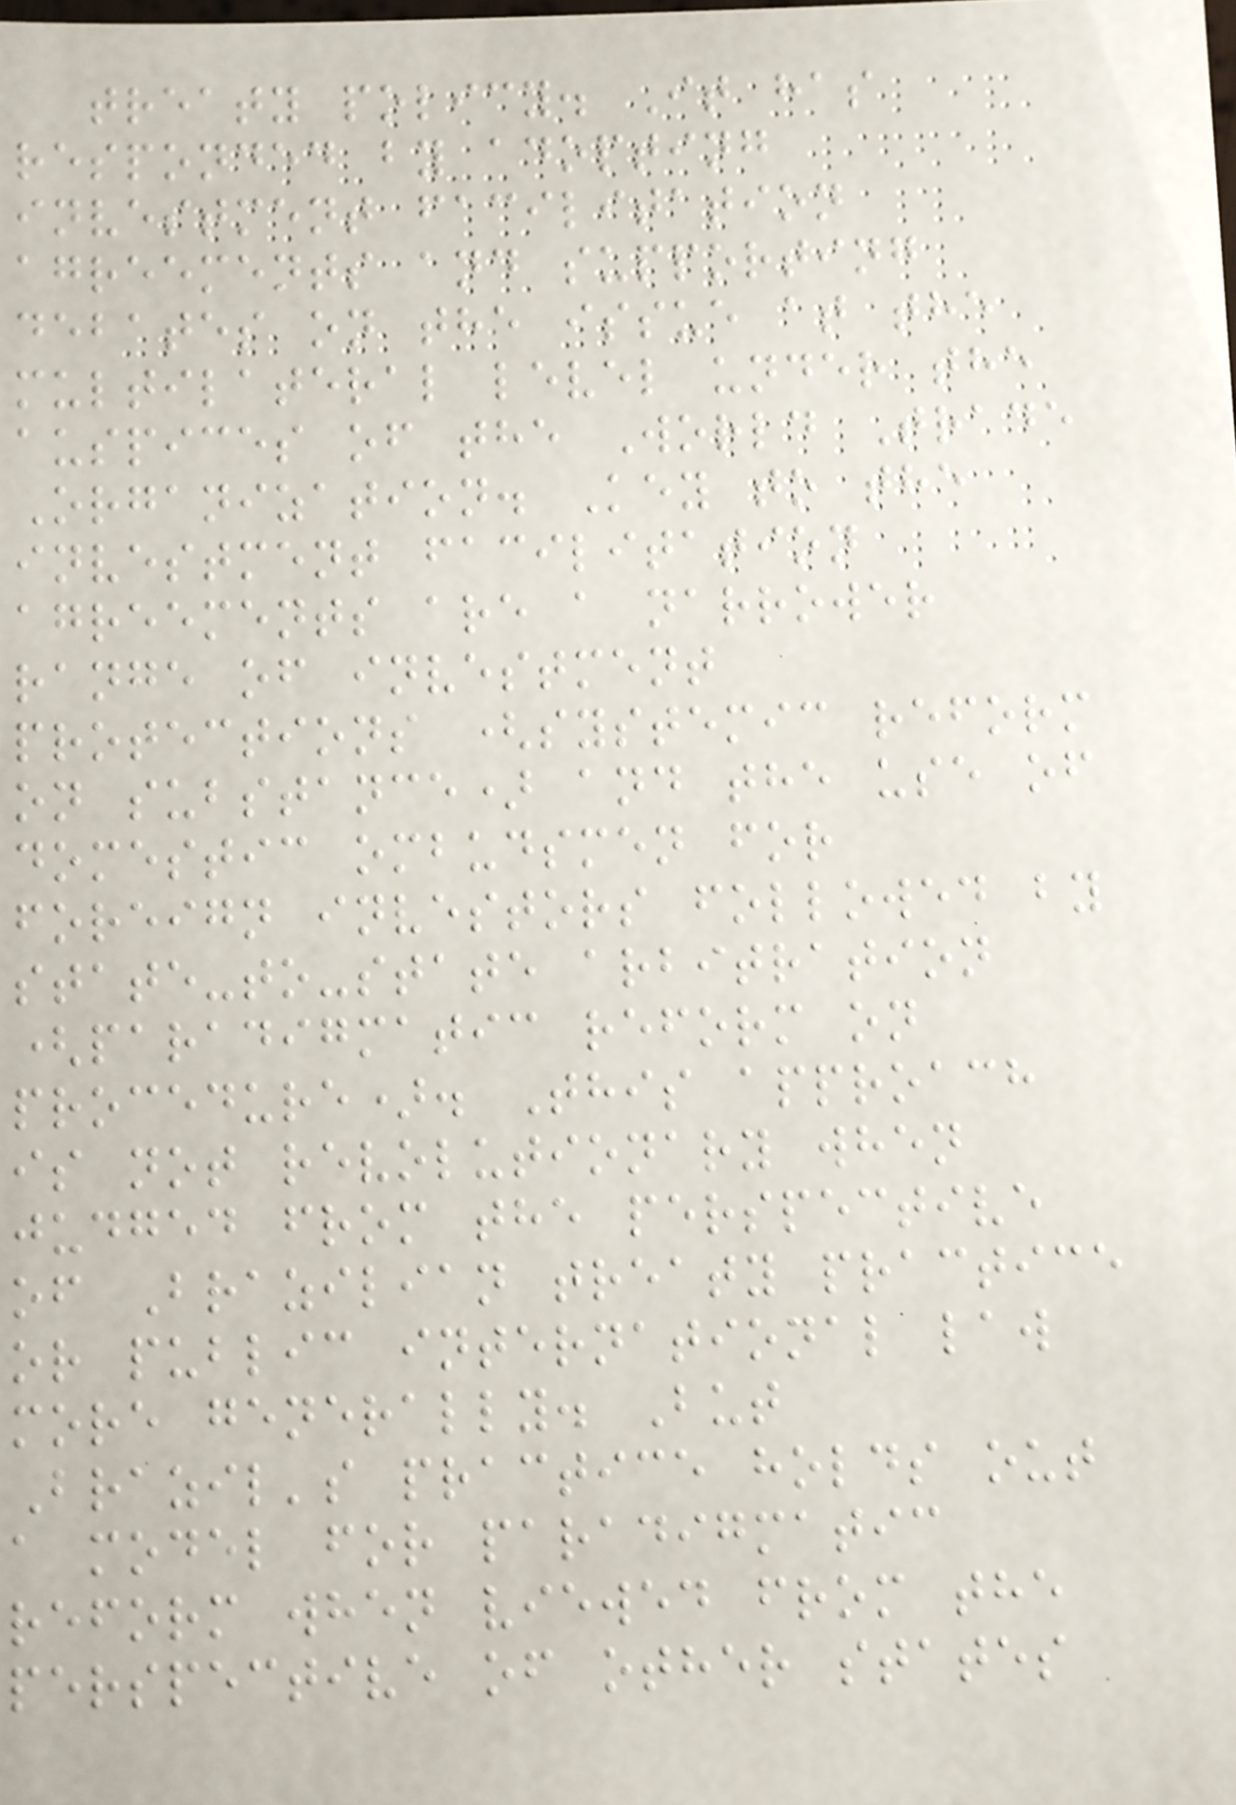treaty policy. It has
responded by adopting
investment facilitation
agreements and supporting
debates on the issue at the
multilateral level under the
auspices of the World Trade
Organization. Key to the
investment facilitation
agreements are a narrower
range of investment
protections (systemic reform
on substance) and the use of
domestic ombudsmen for
foreign investors followed by
state-to-state arbitration
(paradigmatic reform on
procedure). This approach
is not revolutionary when
judged from the perspective
of Brazilian treaty practice
or public international law
more generally. But
Brazil's practice holds out
a model for paradigmatic
reform when viewed from the
perspective of other states
